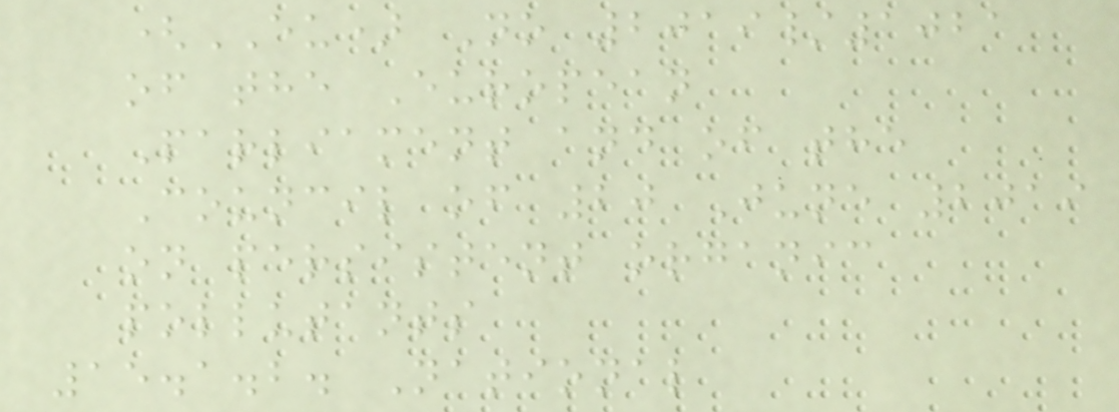(EU) No 2019/1021
of the European
Parliament and of the
Council of 20 June 2019
on persistent organic
pollutants
15.1.2. National
